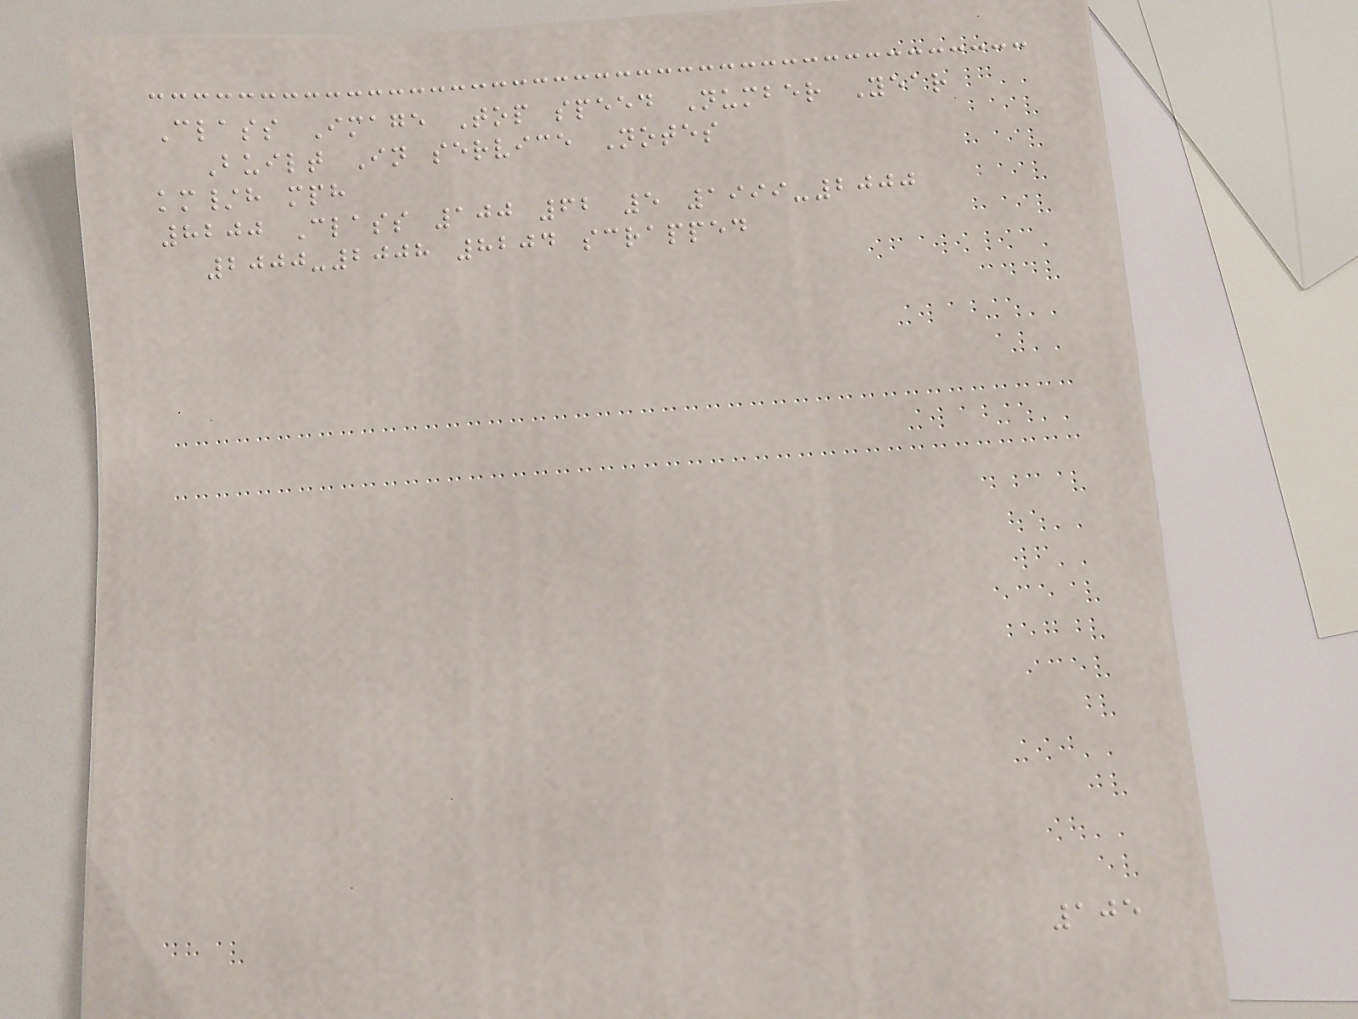Class Image Top speed Number Year
Built In service Notes
km/h mph
8200 Class 100 62 5 1999-2000
2000-2008 8204 scrapped
105
